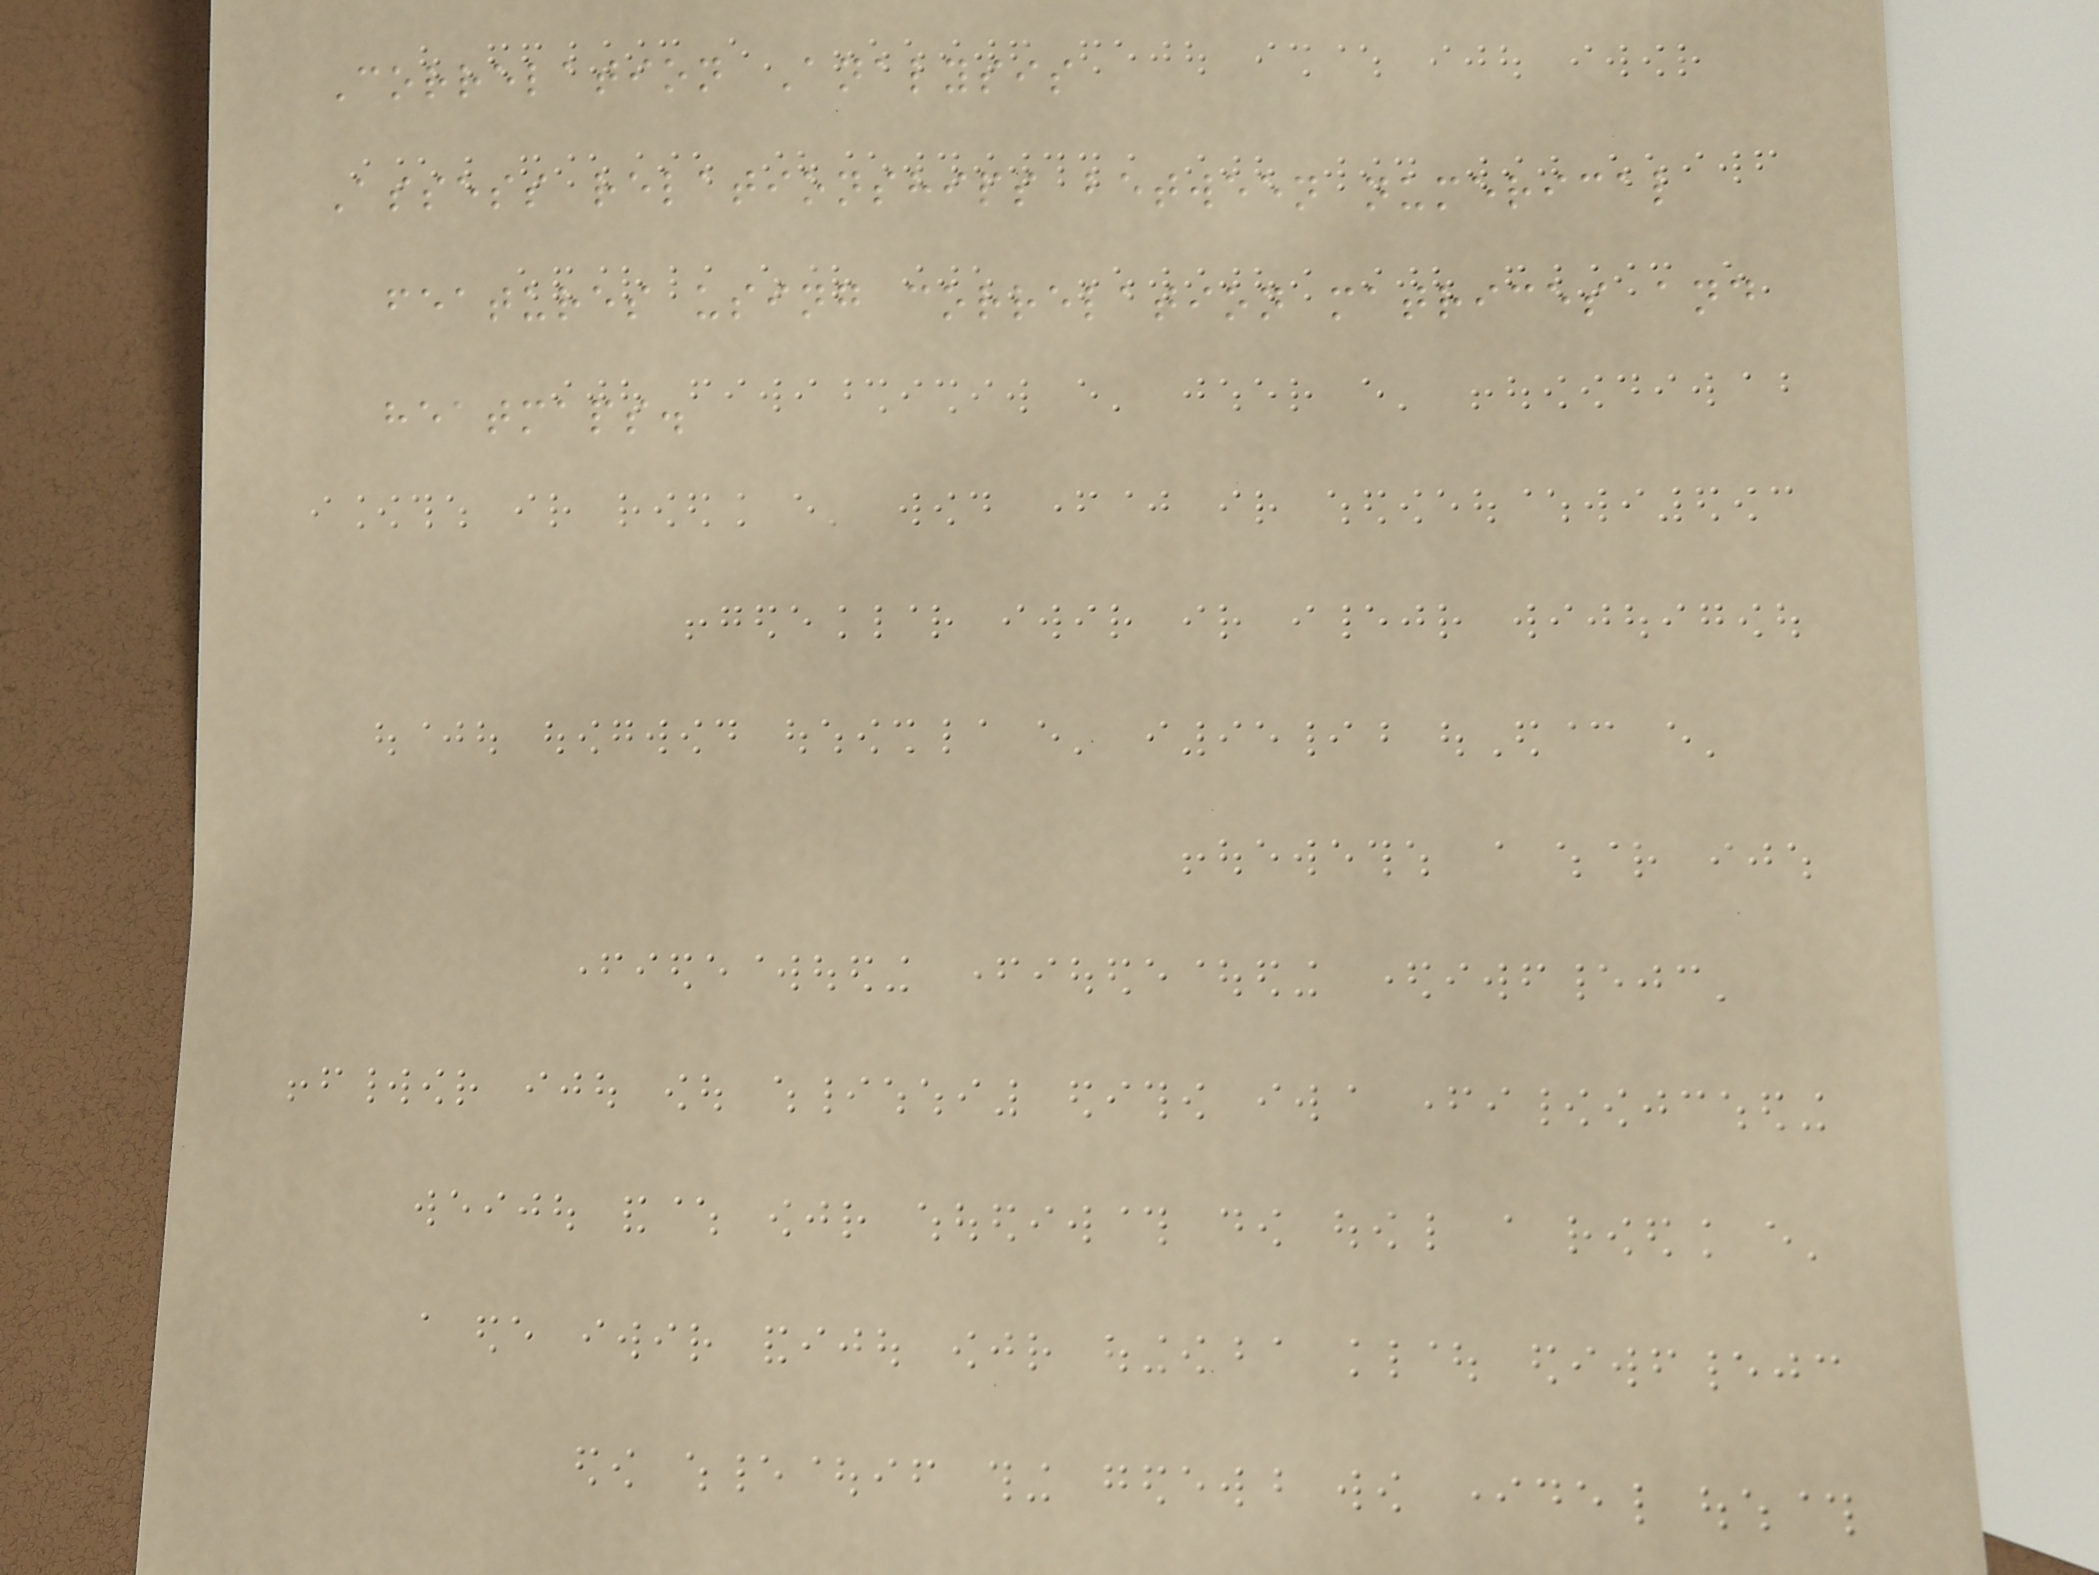Correlation Analysis
Assess relationships between numerical
features using correlation matrices and
heatmaps.
